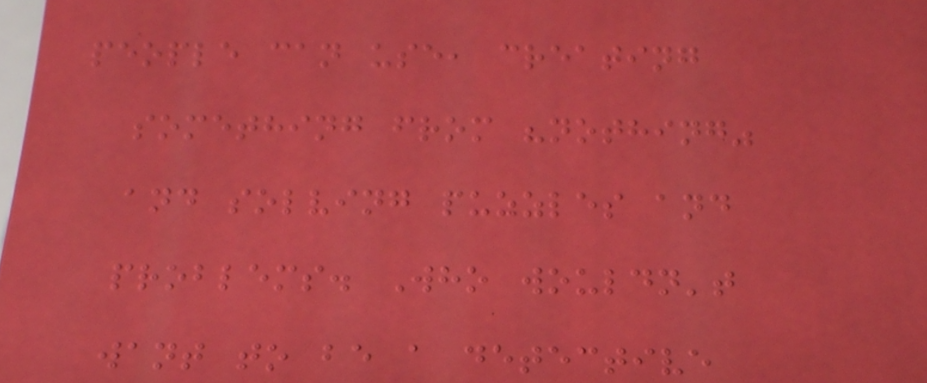people can use, creating
something from "nothing"
and solving puzzles and
problems. Who wouldn't
want to be a detective
